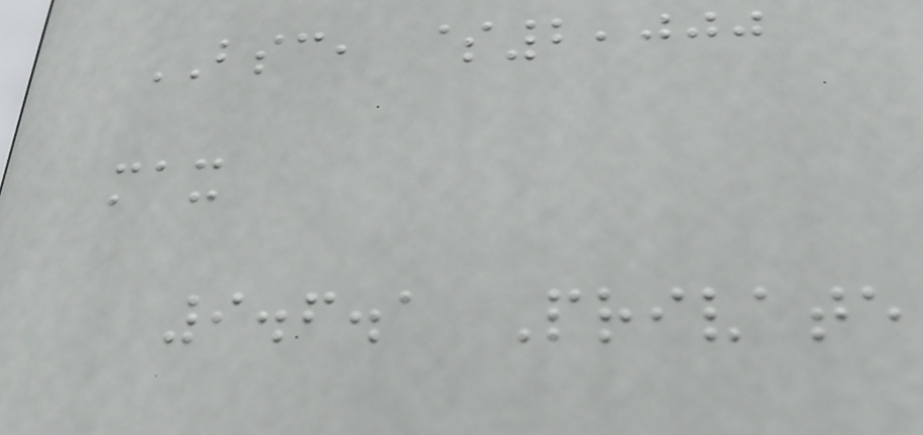BSC, $2,000
max
9.6.1 Private
